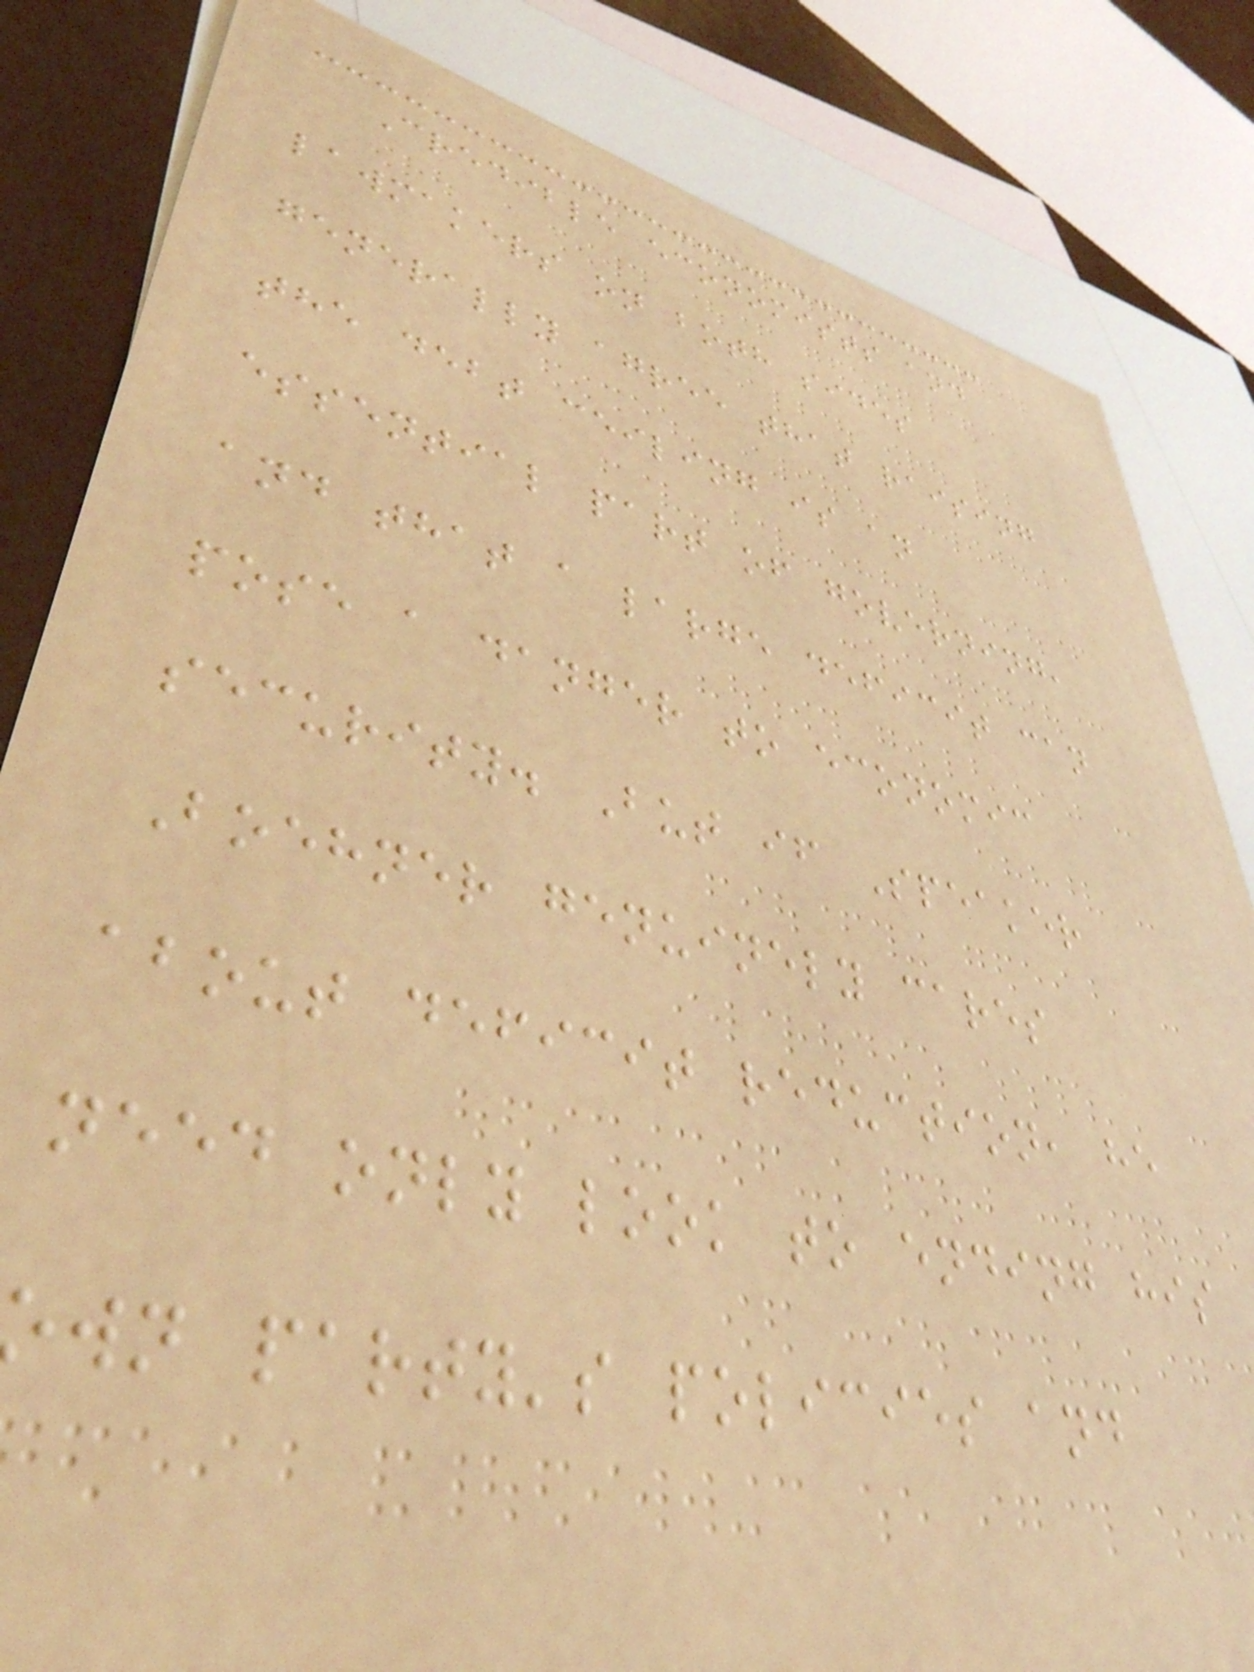Credible economists and
lawmakers on both sides
generally agree that raising
the debt ceiling is an
essential part of governing,
and that a large deficit can
pose a danger to economic
security. But if Speaker
Boehner genuinely cares
about deficit reduction, he
need only look to ending his
wn party's policies and
